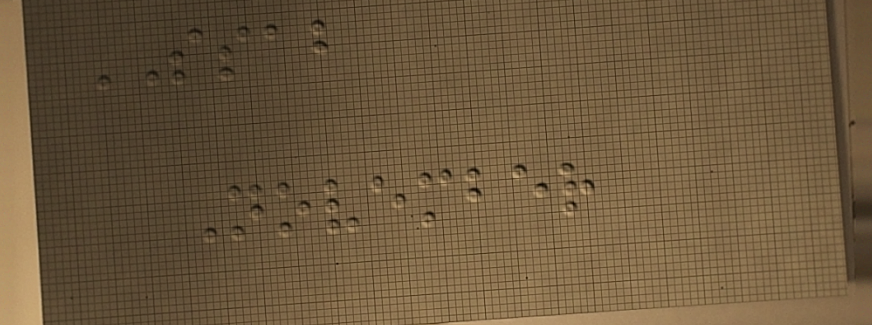SSAB
November
